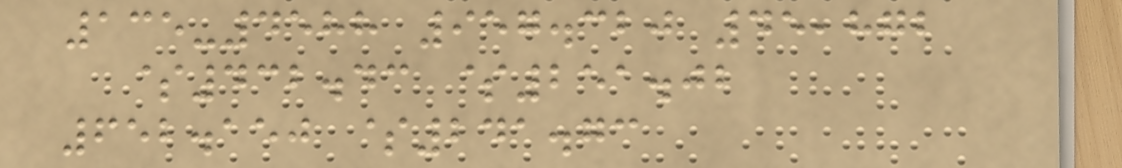135-4588 957.320 45,872
$432.43 $251.02
652.150 $241.73
